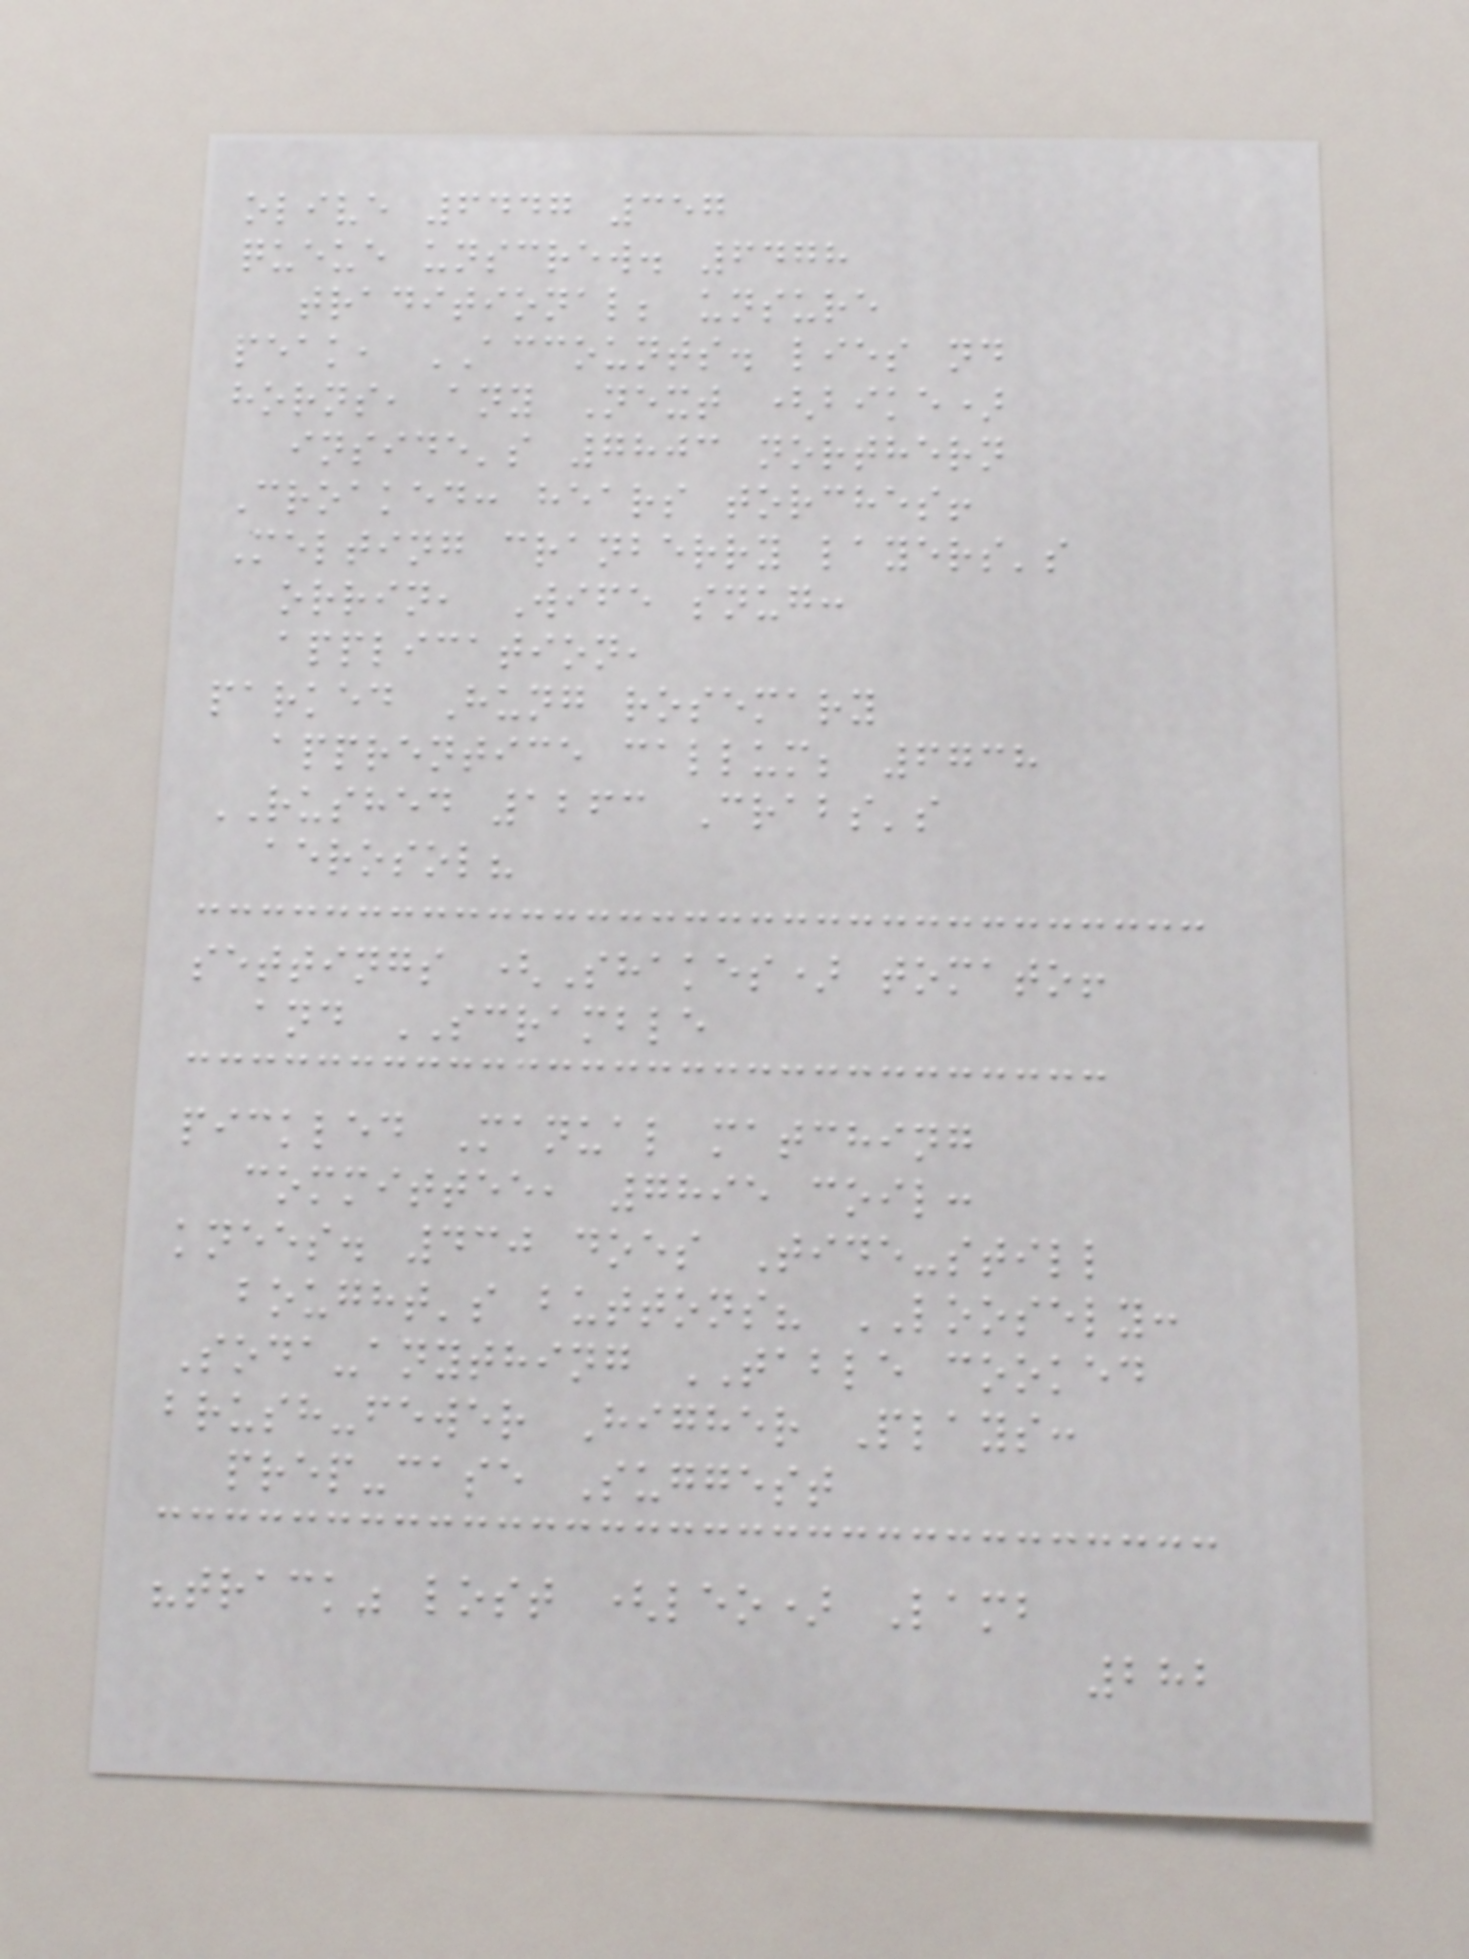olive 6447 357
queue unscrew. 6478
traditional; unsure
peak, ACCOUNTS. lies nd
horns, any Next (bike)
inside's 7803 northern
Croaked: hears torches!
Melting cranberry layers's
orrin, Wife snug:
application,
parked Hung rosemary
apprentice callum; 6738
RUSHED 1263 Crabs's
aerosol?
settings (Shakes) tomato!
and SCRAMBLE
pickled Manual matching
committee, 7895 coil:
knees. 430 does Tide-still
bought's buttons? LOOSELY:
Soda-anything TABLE cooked
brush-fewer Higher Plays:
prep-case Suggest
"track" lost (leo) Lamb
282
